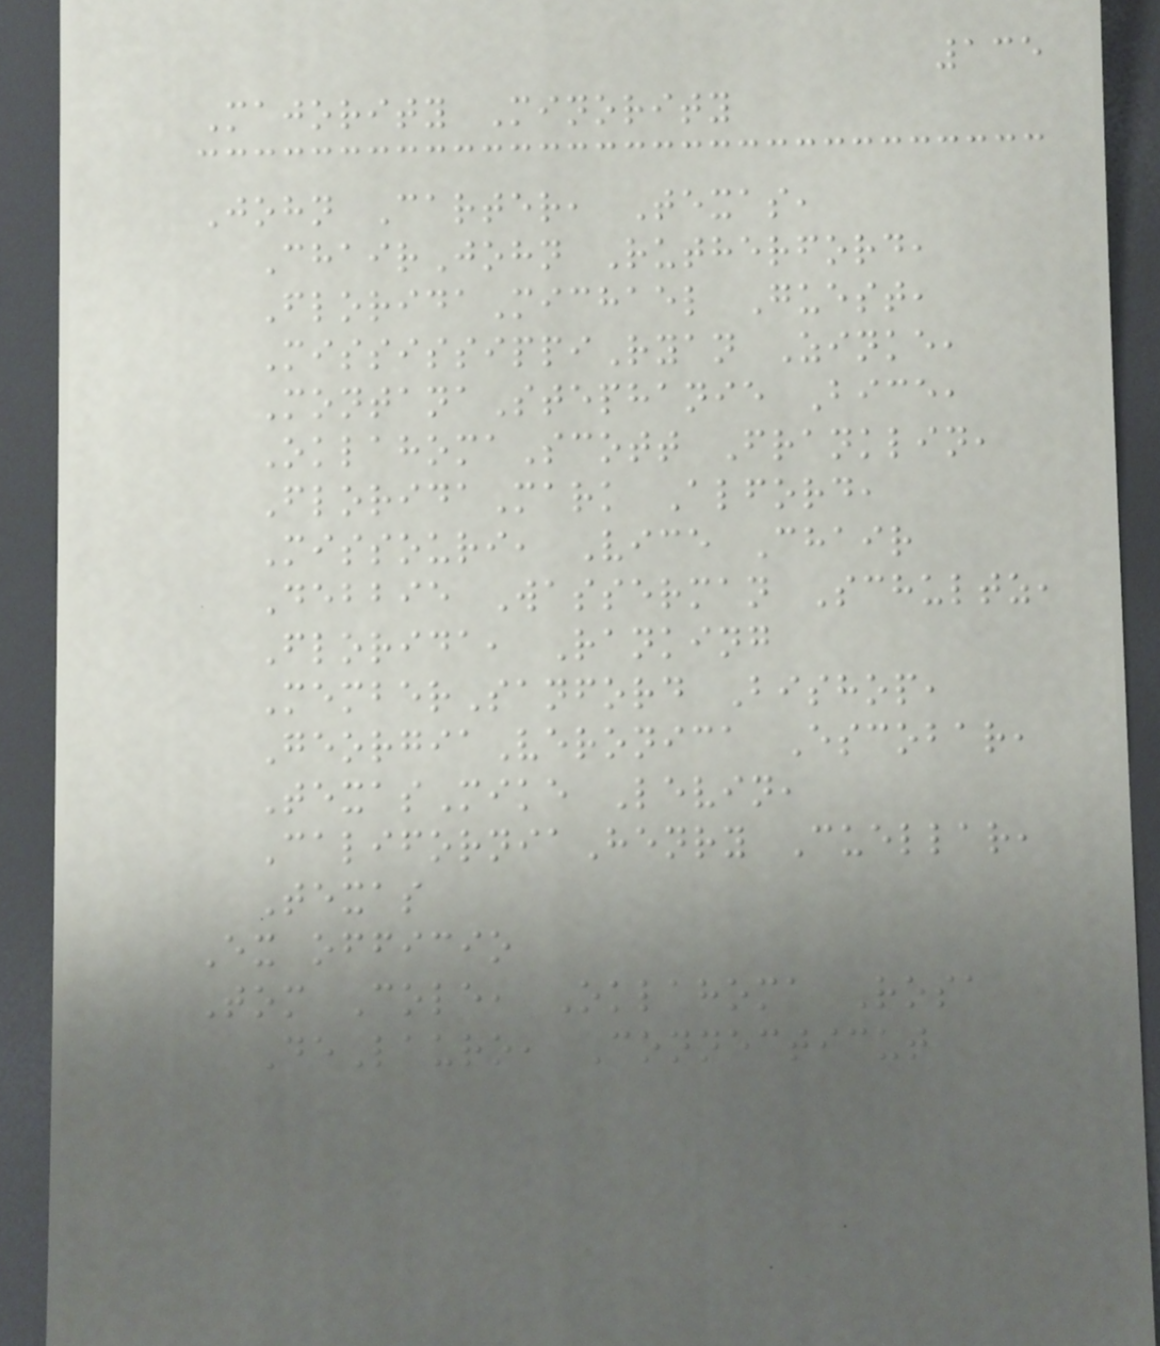135
Majority Minority
John Carter, Texas,
ChairJohn Rutherford,
FloridaMichael Guest,
MississippiRyan Zinke,
MontanaStephanie Bice,
OklahomaScott Franklin,
FloridaMark Alford,
Missouri, Vice Chair
Debbie Wasserman Schultz,
Florida, Ranking
MemberSanford Bishop,
GeorgiaVeronica Escobar,
TexasMike Levin,
CaliforniaHenry Cuellar,
Texas
Ex officio
Tom Cole, Oklahoma Rosa
DeLauro, Connecticut
